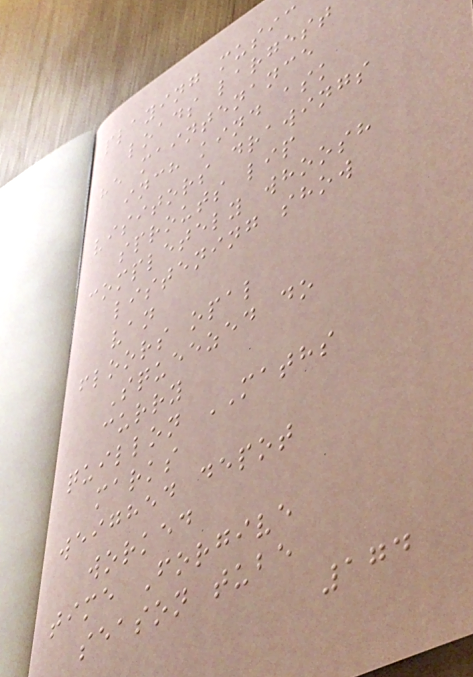playing music
loads largest
he maintenance
inch kind ask
visitors drawings
sprouts lip
completely whoosh
listening show
van
floors opal
Squeezed do
curry
quillon MATHS
marks
weighed depot
worked
time Forgive
season tube
174
